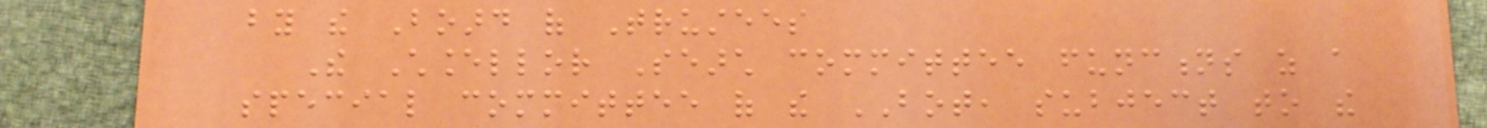by the Board of Trustees
The Chancellor Search committee functions as a
special committee of the BOT, subject to the
